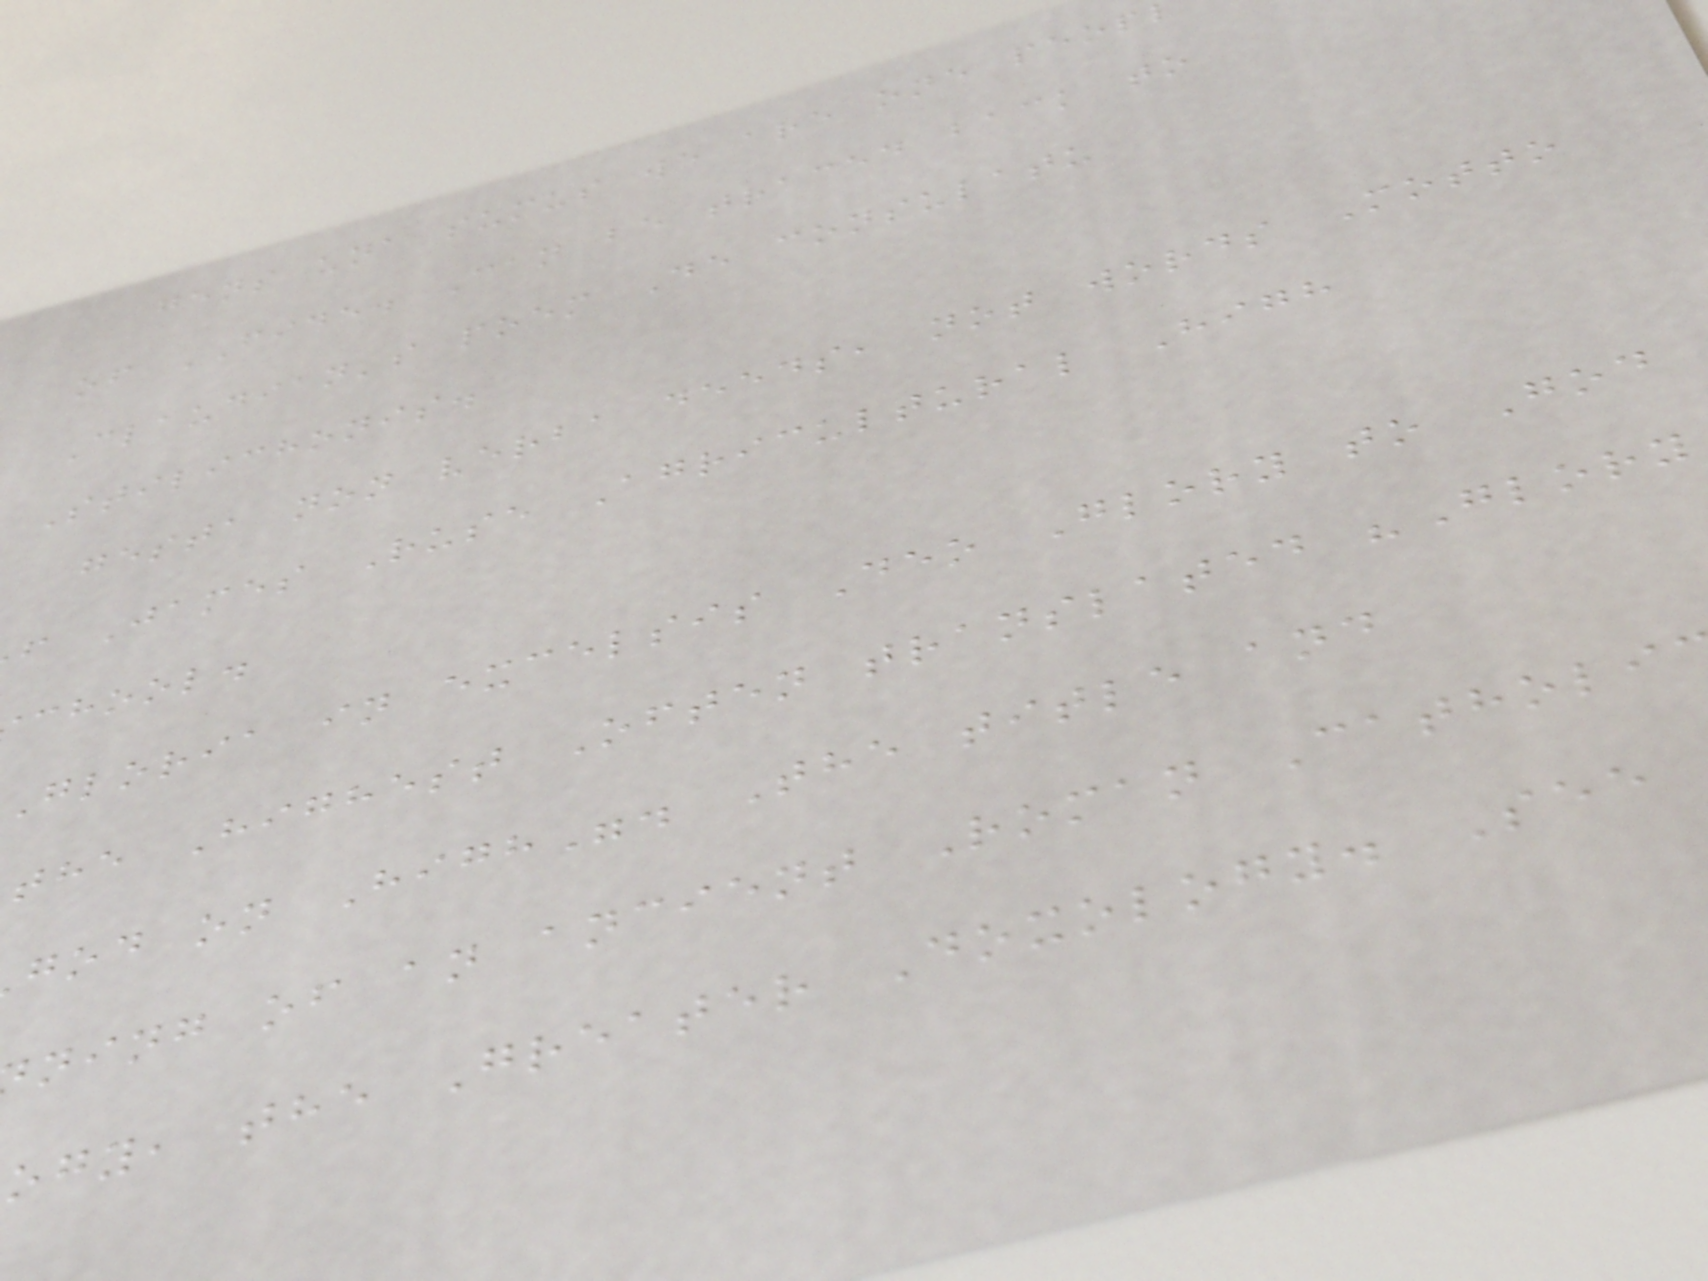gens una sumus we are one peop
of FIDE. Can be traced back to
Claudian's poem De consulatu
Stilichonis.
gesta non verba deeds, not words Motto
f James Ruse Agricultural High
chool.
gloria in excelsis Deo Glory to God
the Highest Often translated "Glory
god on High". The title and
ning of an ancient Roman Catholi
ogy, the Greater Doxology. See
